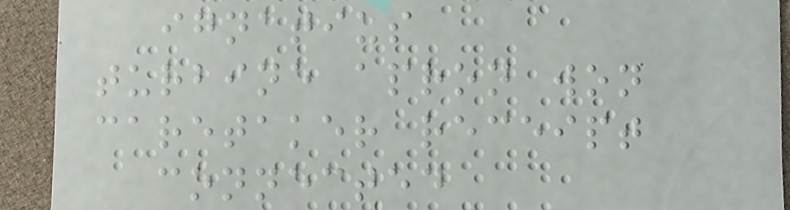ignatius
turbine apron won
caretaker receipt
connected
